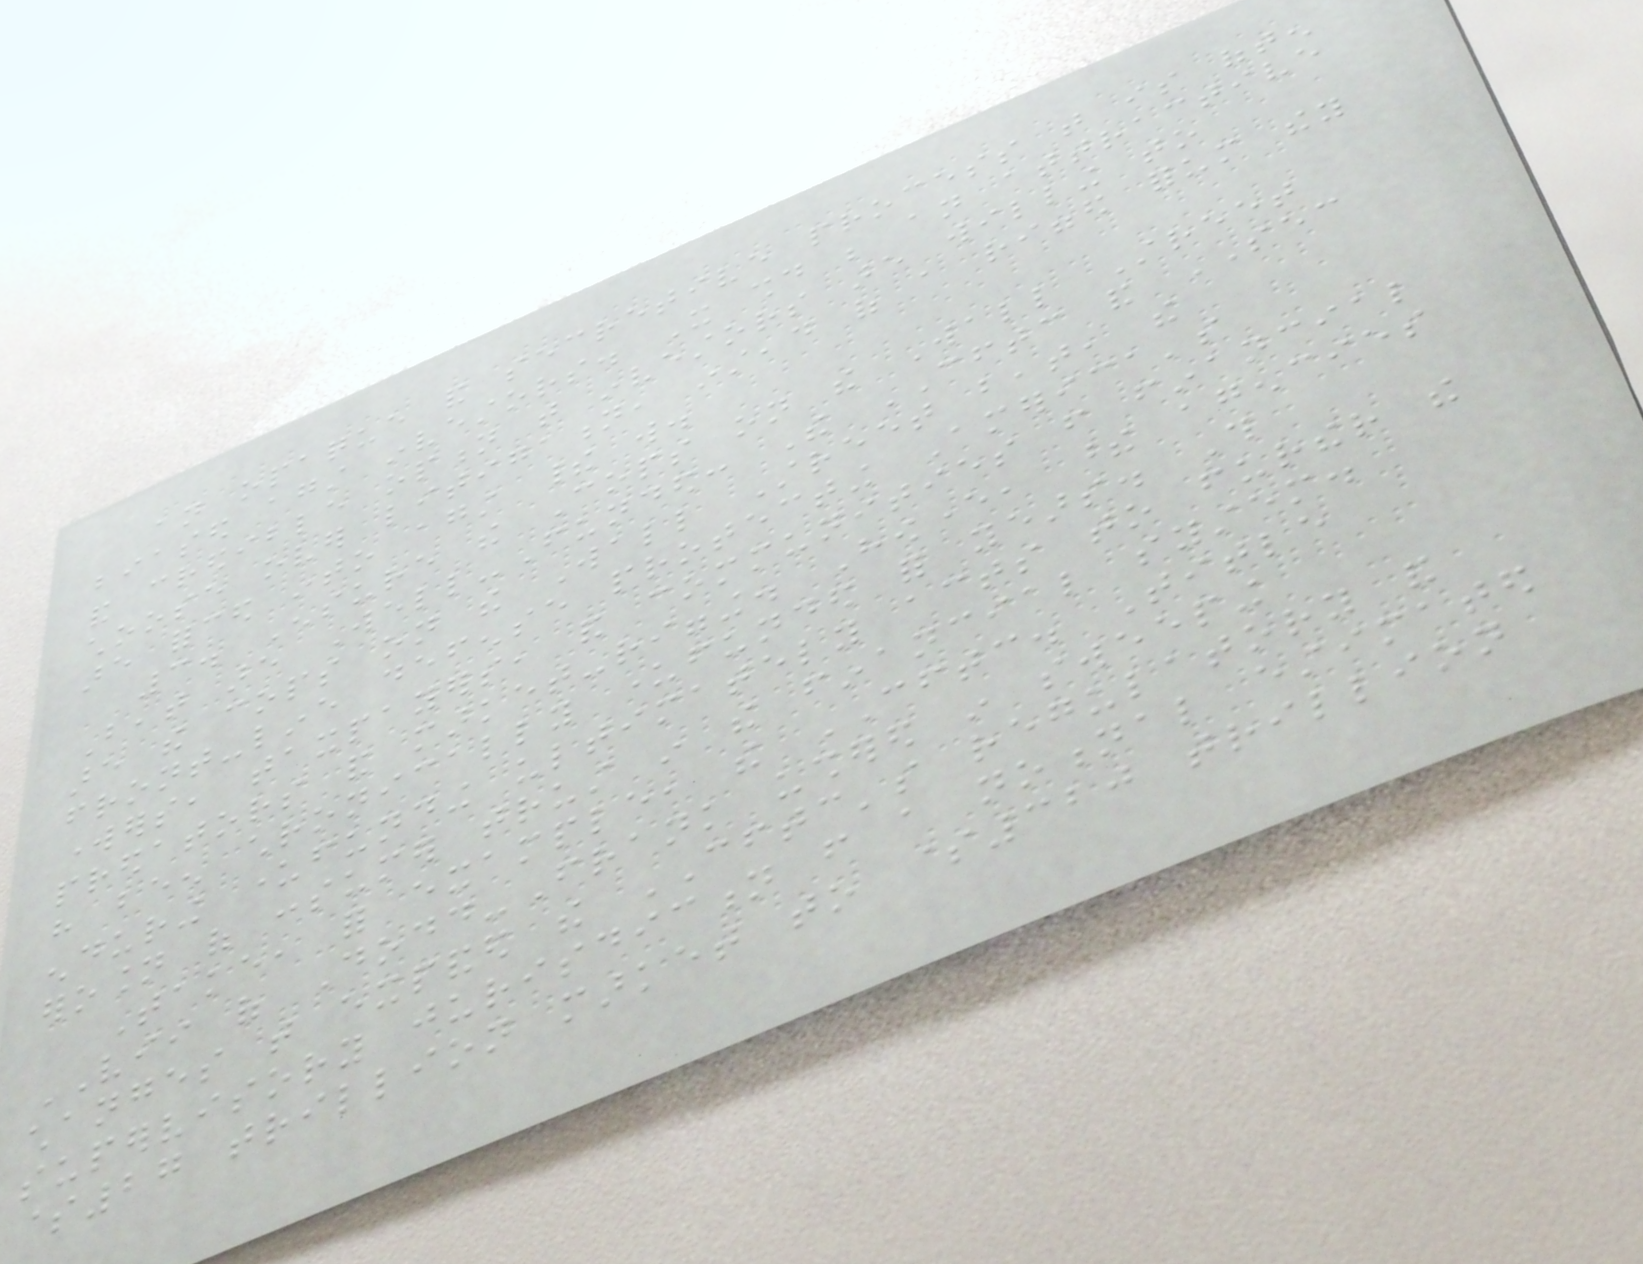an opaque and secretive process that is often
biased against investors. It should be an attractive
and credible option that investors are willing to
choose over litigation, instead of a rigged forum they
are forced into against their will.
3. Ensure the Cops on the Wall Street
Beat are Well-Funded: The CFTC and SEC
are the cops on the Wall Street beat, the
front-line defense protecting America's
workers, taxpayers, and communities from financial
predators and market-rigging. However, these agencies
have been chronically underfunded for years. This
enduring underfunding ultimately acts to further the
erosion of consumer trust in the financial system.
Take, for example, the CFTC. Title
VII of Dodd-Frank ushered in sweeping
changes that expanded the CFTC's regulatory and
supervisory jurisdiction from a notional estimated
$27 trillion market to $320 trillion
